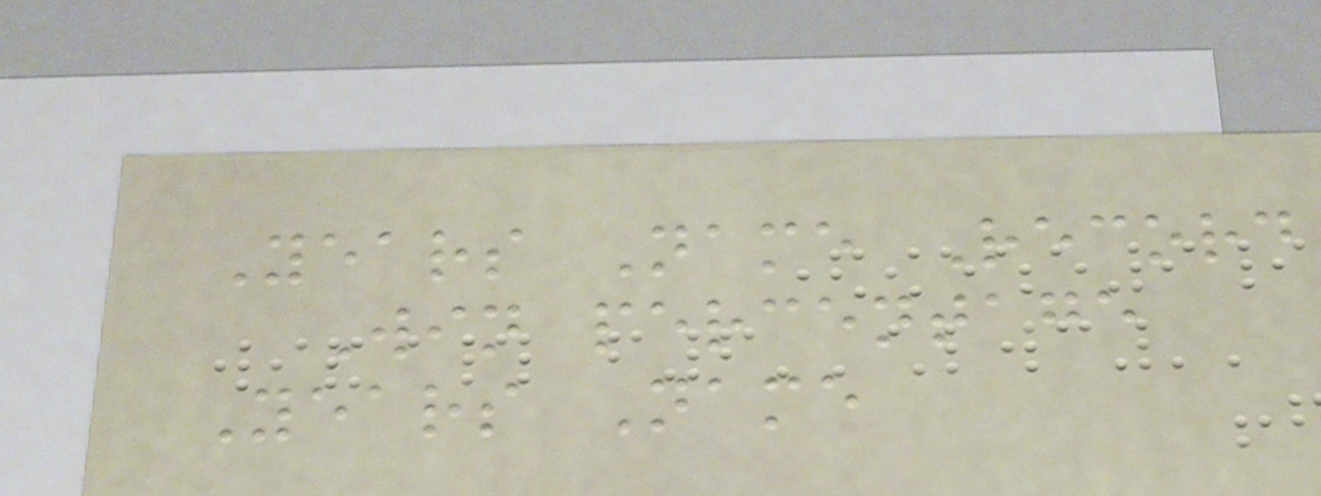Years Name Record
Win percentage
Years Name
